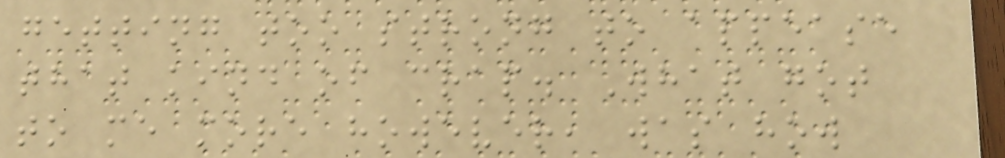getting too strong to appease
that kind of crap. What got
to me more however, was how
